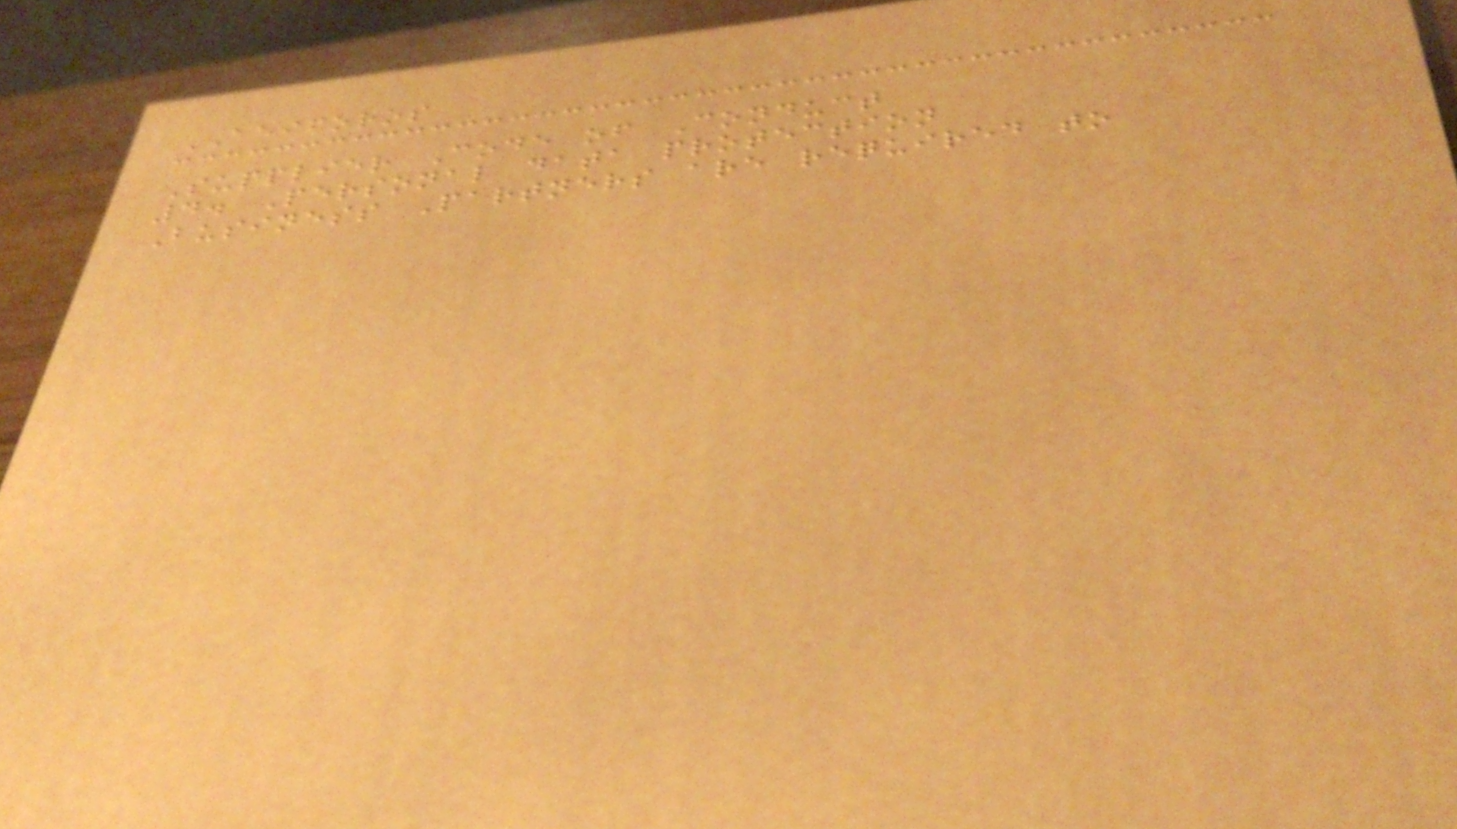AEIFOROS
Supplier Code of Conduct
4. Personal data protection
Business Partners are required to
